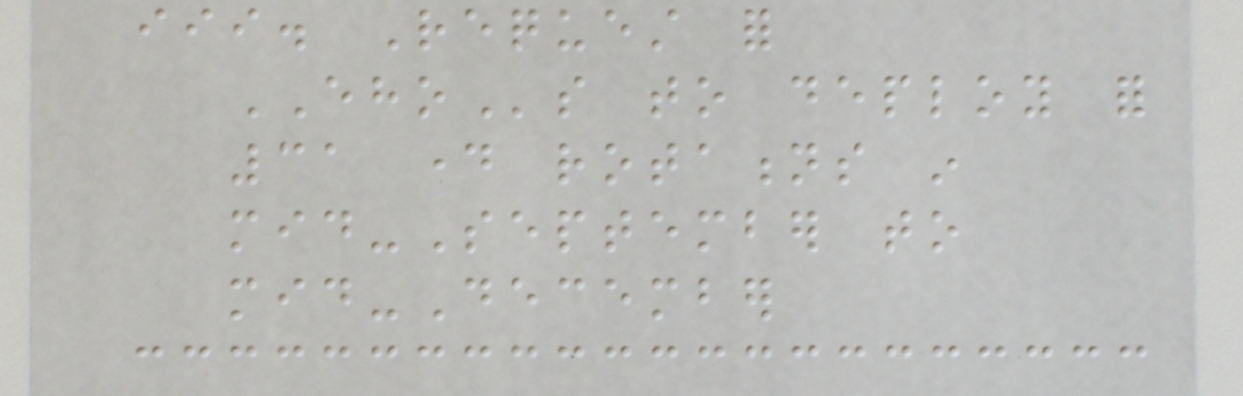iii. Request for
EHOs to deploy for
31 day rotations in
mid-September to
mid-December
